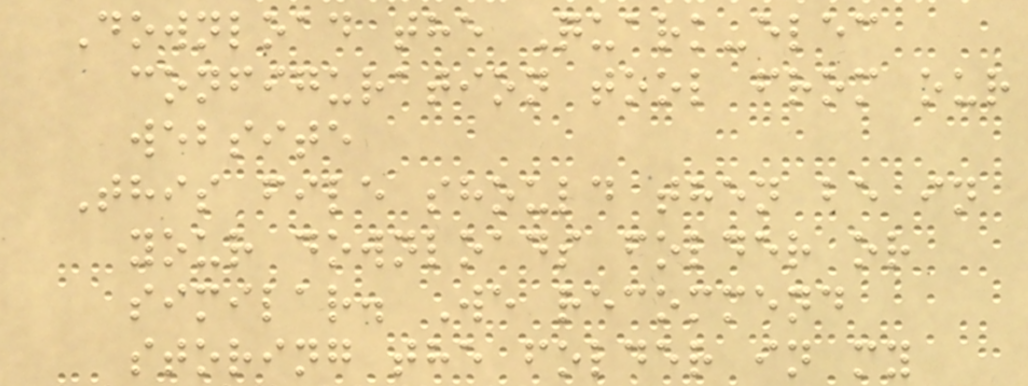Download the Quark-elec
configuration tool from our
website
This file should then be in
your downloads folder or
similar. We recommend
storing the folder in my
